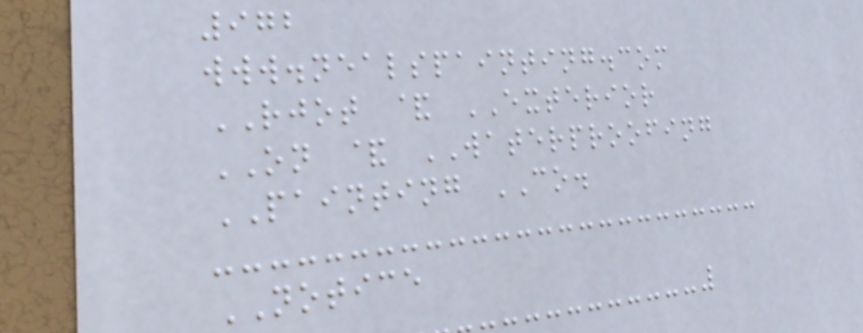972
www.nealspainting.com
RJOT & EXTERIOR
ON & WATERPROOFING
PAINTING CO.
NOTICE
